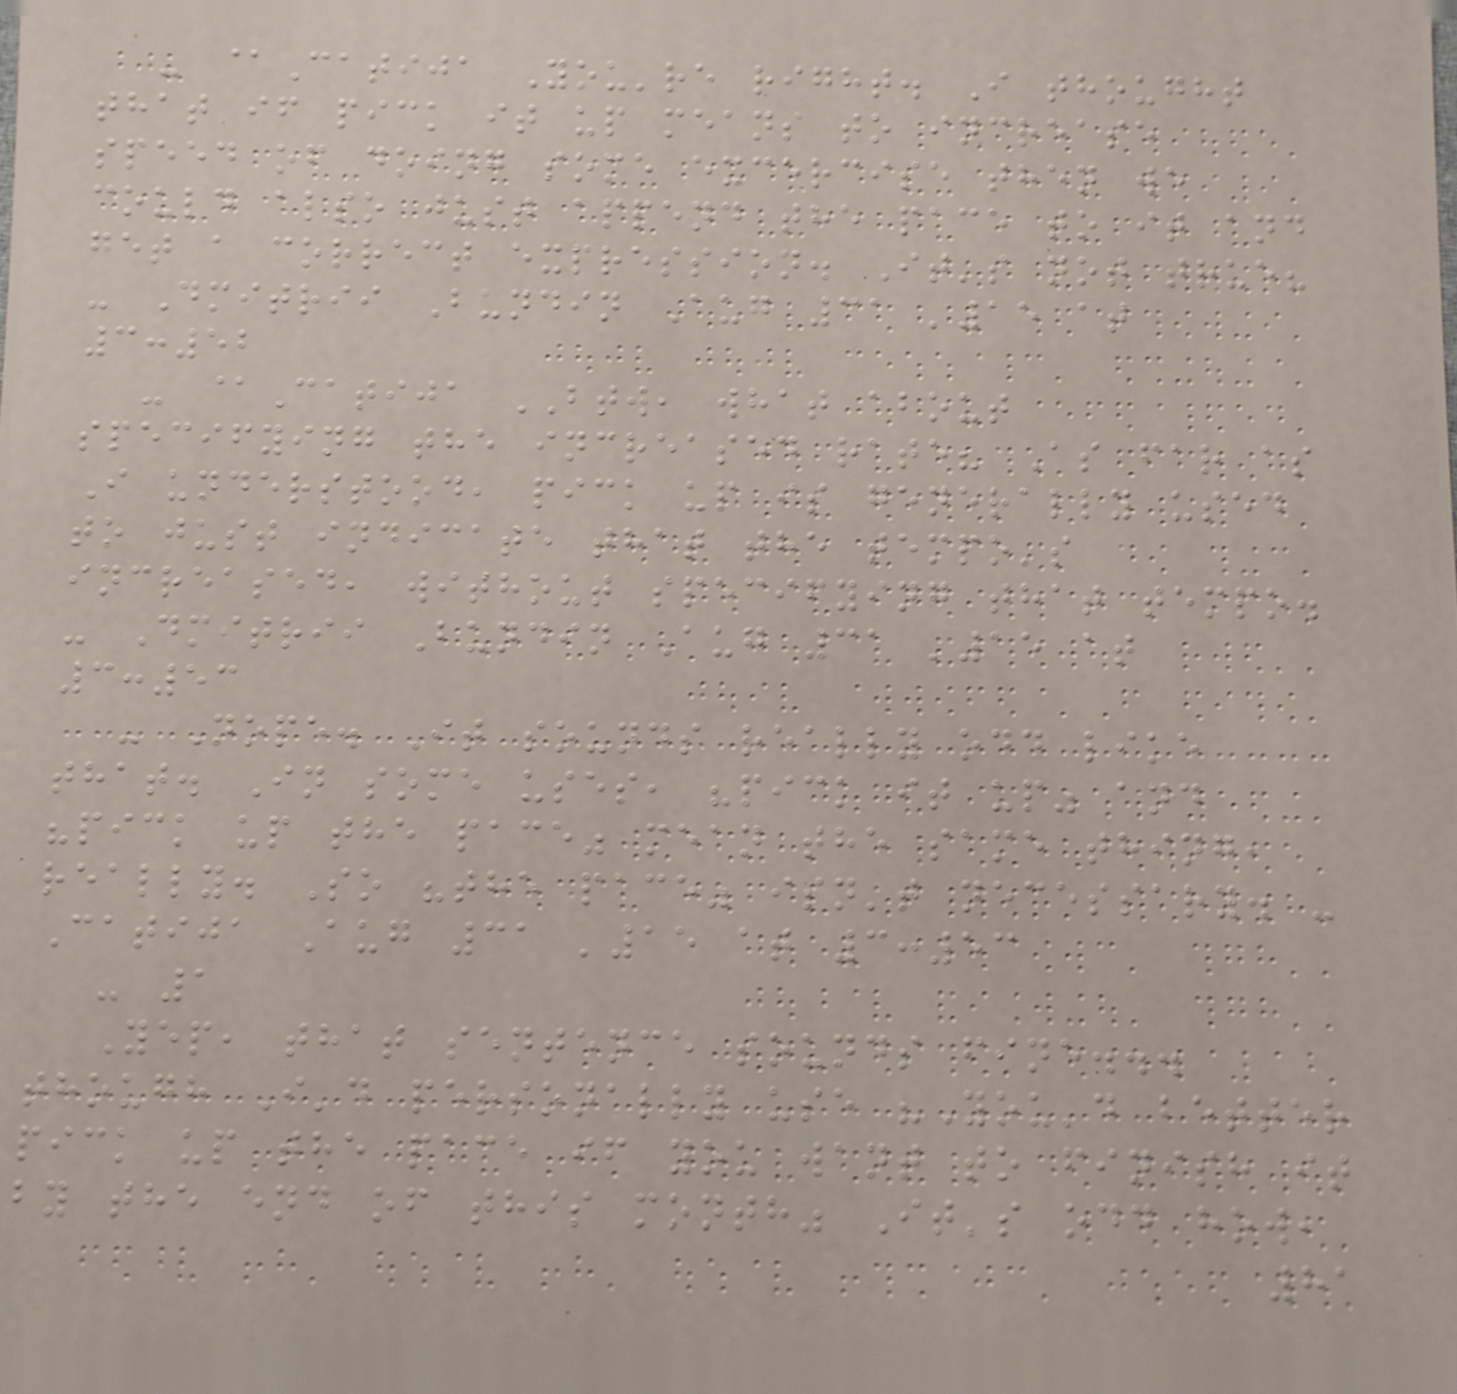- @Catija You're right. I thought
that if pick it up means to increase
speed of doing some excercise then we
could also just append the pace to it and
get a correct expression. It's not true?
- Dmitrii Bundin Aug 31 '15 at
3:52
- @Catija BTW, what about
specifying the increased rate? As far as
I understood, pick up is generally used
to just indicate that the tempo's
increased, without specifying that tempo.
- Dmitrii Bundin Aug 31 '15 at
3:53
- Nope. It sounds really odd like
that. In some uses, "pick it up" and
"pick up the pace" mean the same thing,
really. So "the pace" isn't necessary. -
Catija Aug 31 '15 at 3:53
- 1
Yep, that sentence sounds fine...
though I'd personally use "You'd better
pick up the pace if you want to finish it
by the end of this month" It's odd how,
81
